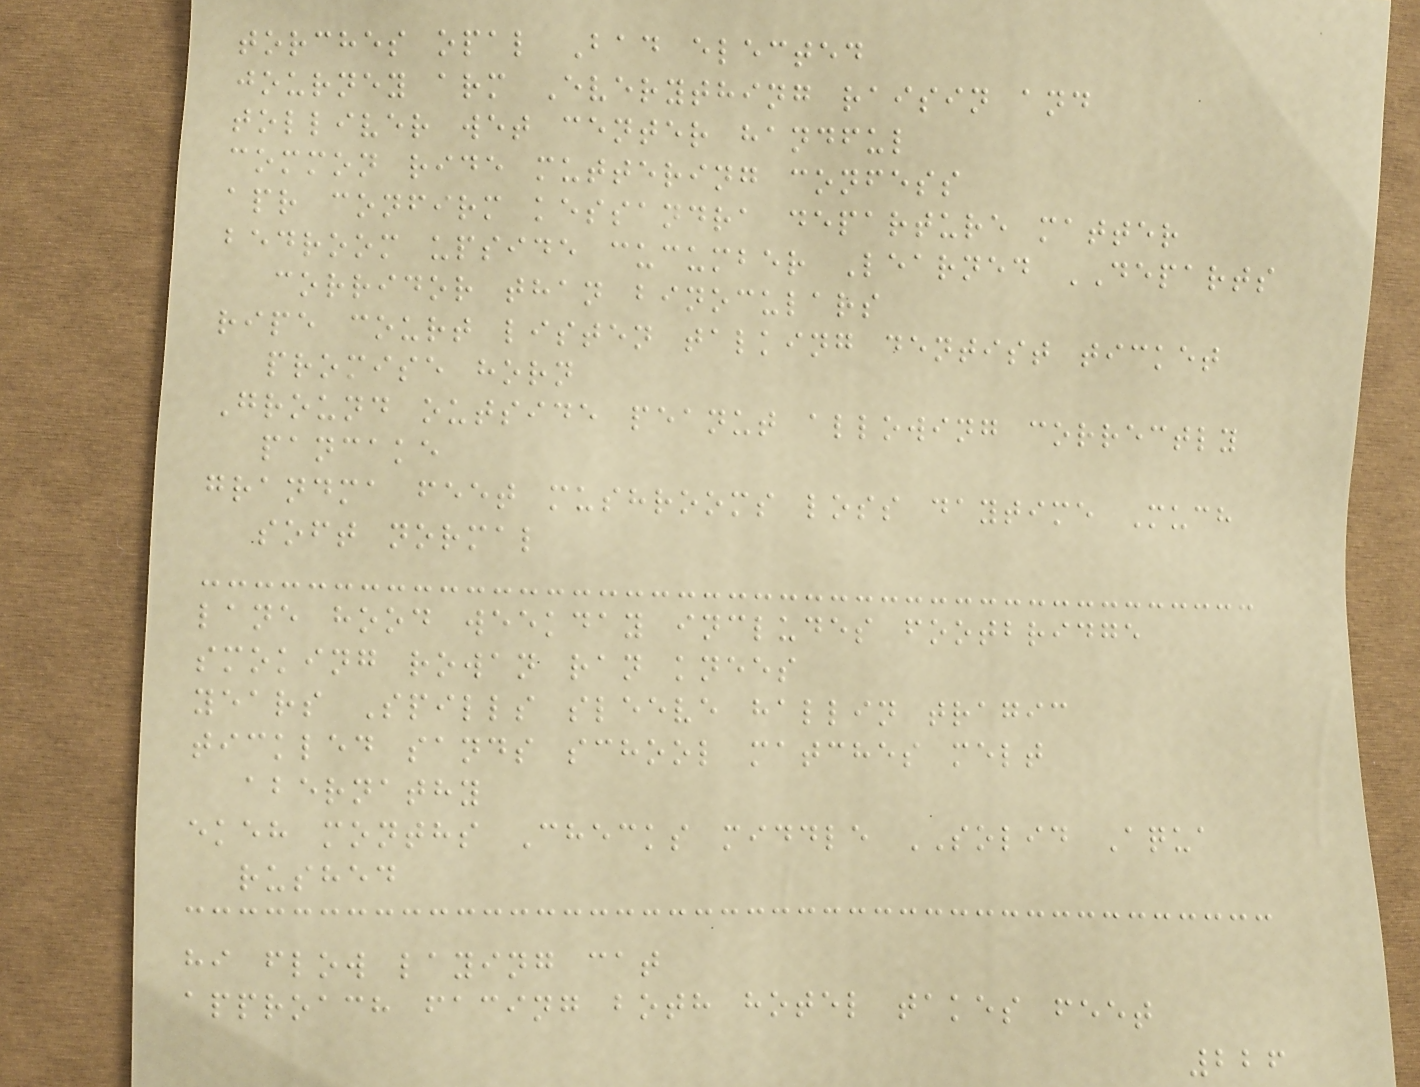torches opal Bad elected
journey arm Everything raisin and
tolliver wet center handful
common ride muttering confess
apr confirm kessandra departure matter
bedroom upside cucumber Learned DEPARTS
corridor than binoculars
ripe court listen talking dentist ticket
promise horn
Ground outside peanut allowing correctly
pancake
grandma feet mushrooms loss daytime Much
soft normal
lane hood weekday includes footbridge
smoking rowan ran knees
years Spills sleeve hallin tragic
tickled sands school matches melt
abernathy
ekeh months Checks middle SOLID Aqua
rushed
hi flow laying cat
approach facing both hotel takes feet
226
